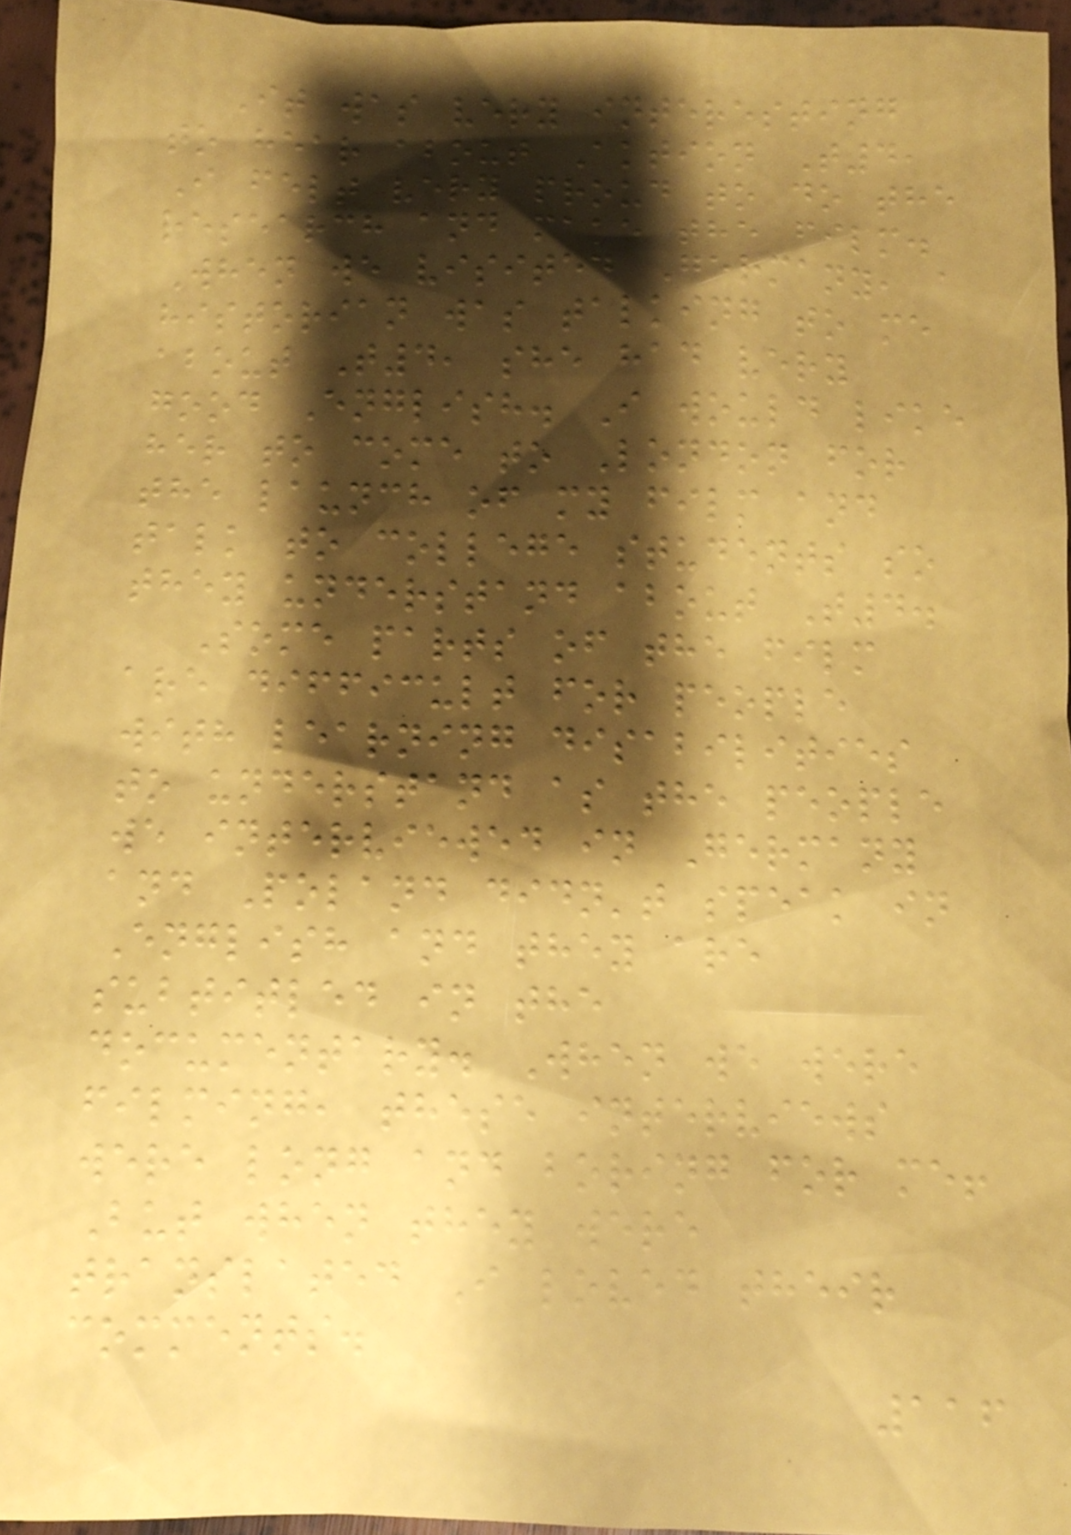It was very interesting
to hear about Aktion T4,
I felt very proud to do the
research and make the film.
When we visited Germany, a
historian was talking to me
about T4, she had very
good English. I would like
her to come to London for
the launch of my film and
talk to college students so
they understand about T4.
Some parts of the film
are difficult for people
with learning disabilities
to understand as the people
we interviewed in Germany
and Poland didn't speak in
English and they are
subtitled in the
documentary. When we were
filming, these interviews
were long and boring for me!
But when they were
translated I loved their
comments.
116
